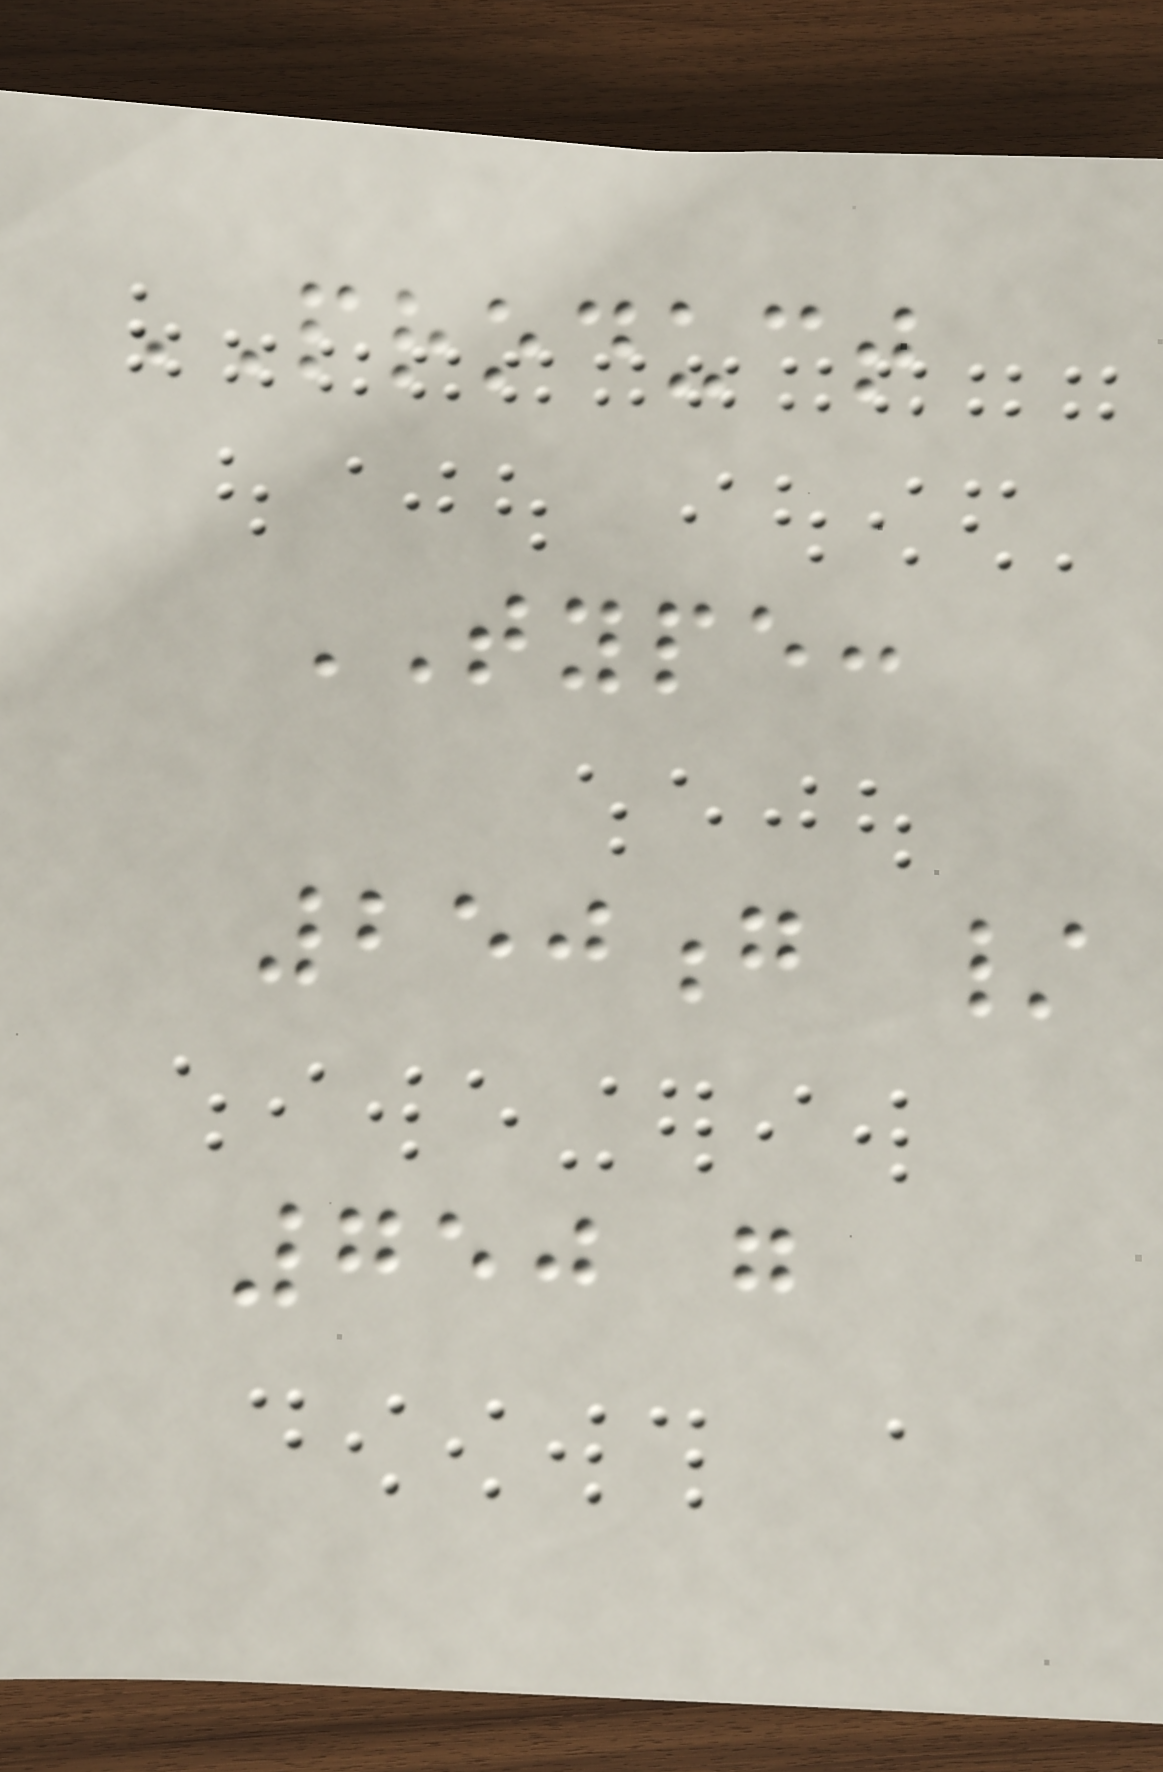PRODUCT
TYPE:
250g /
750 g
